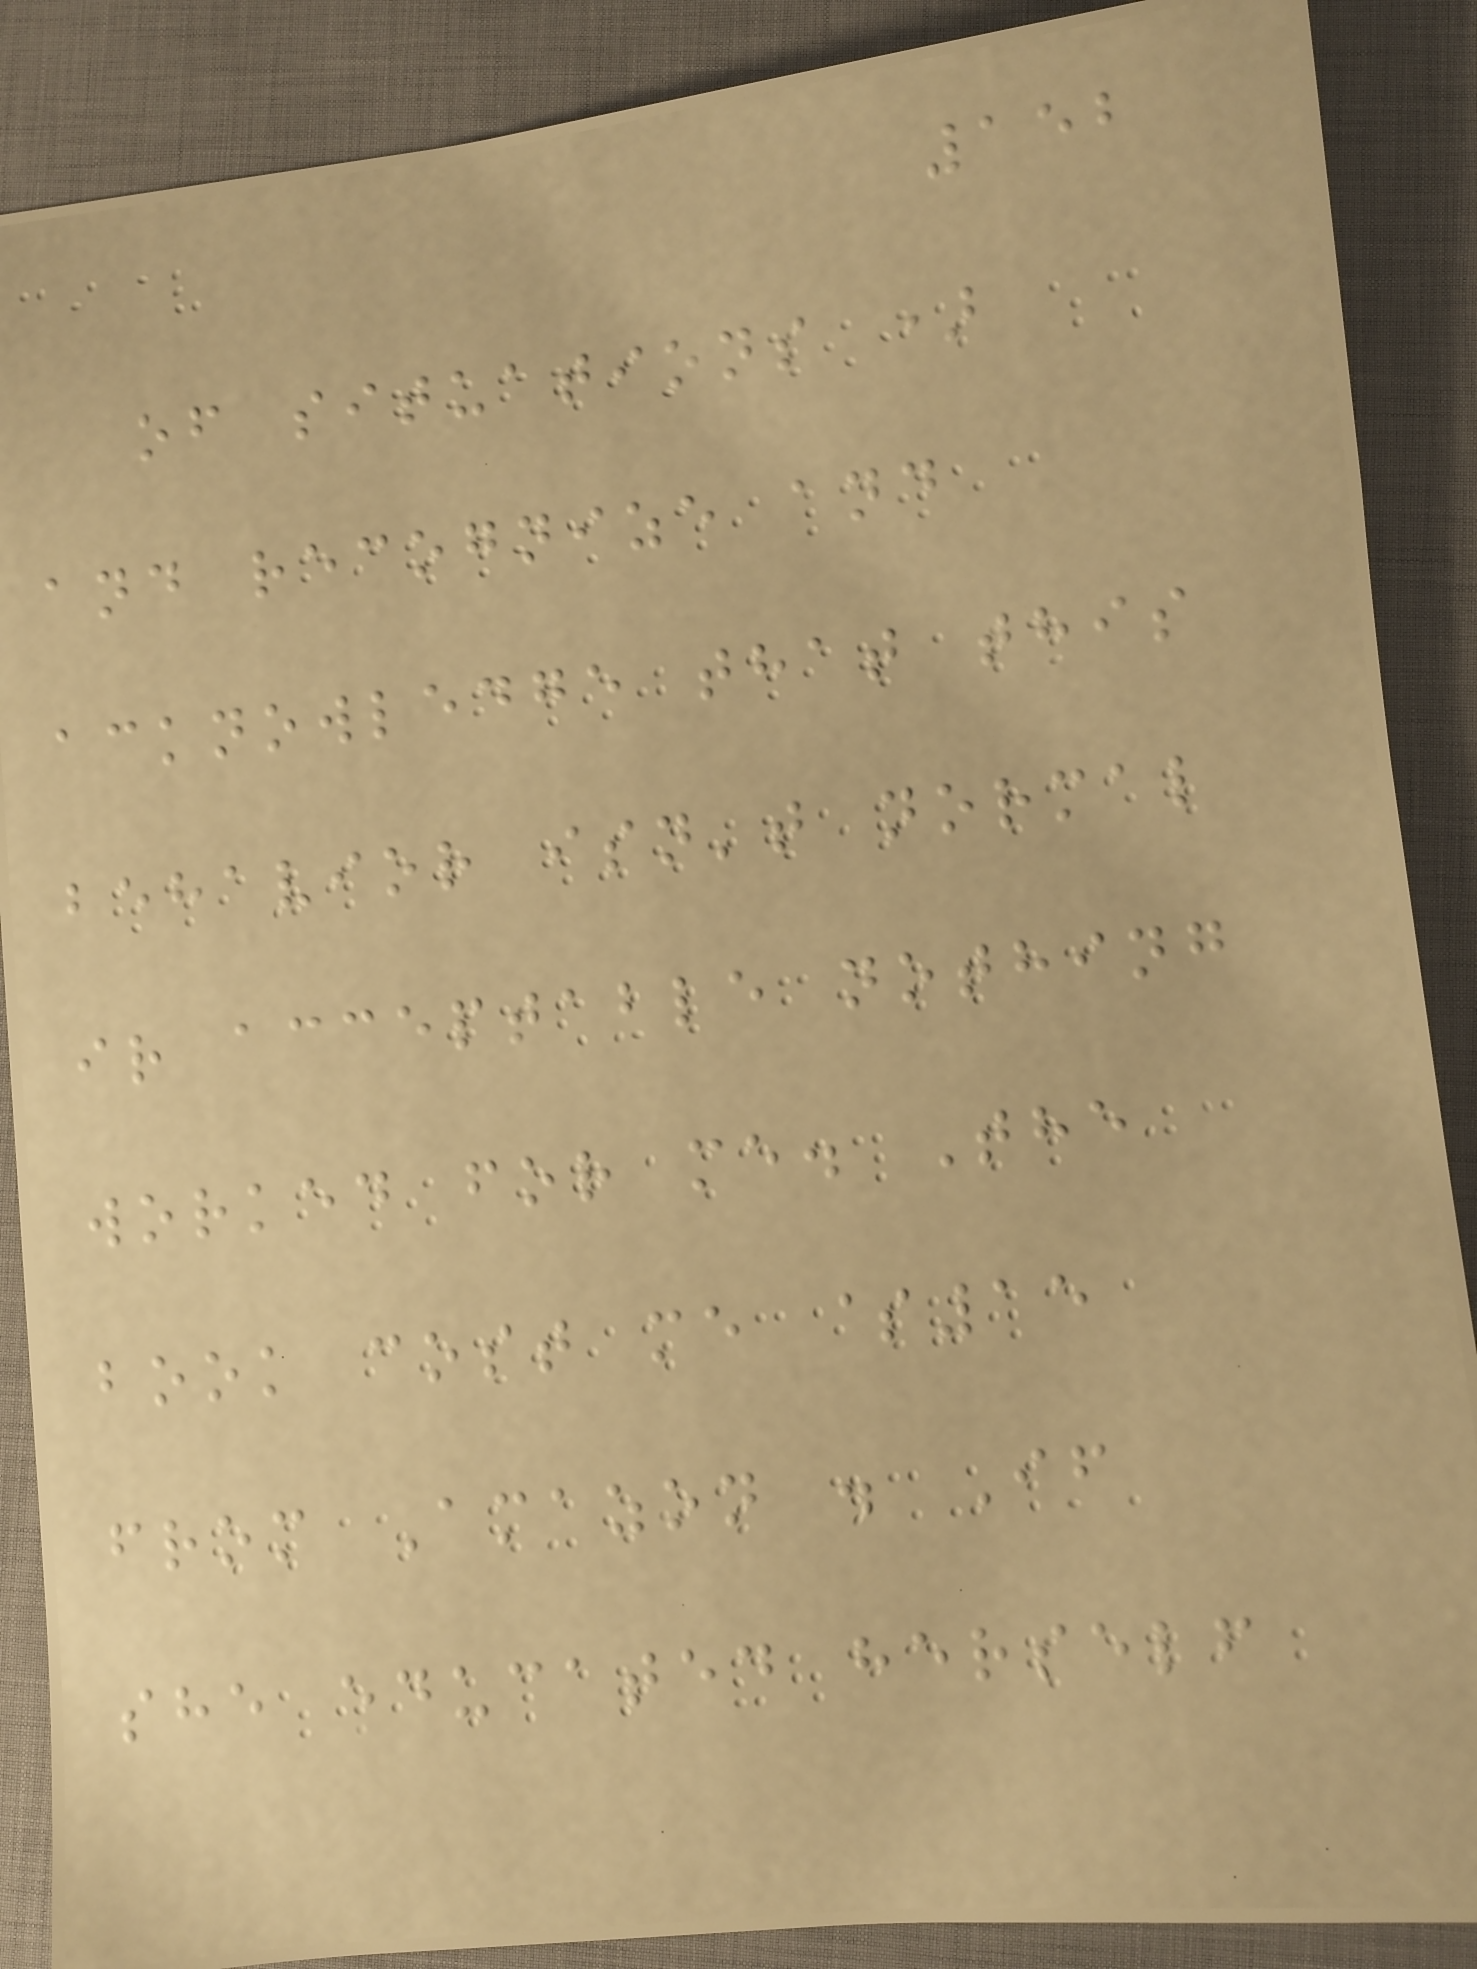152
of situations )
and recognize and
acknowledge that this
behavior isn't normal
ir acceptable nothing
worked for me. The
book cost me $15
from Amazon . If
she educated herself
